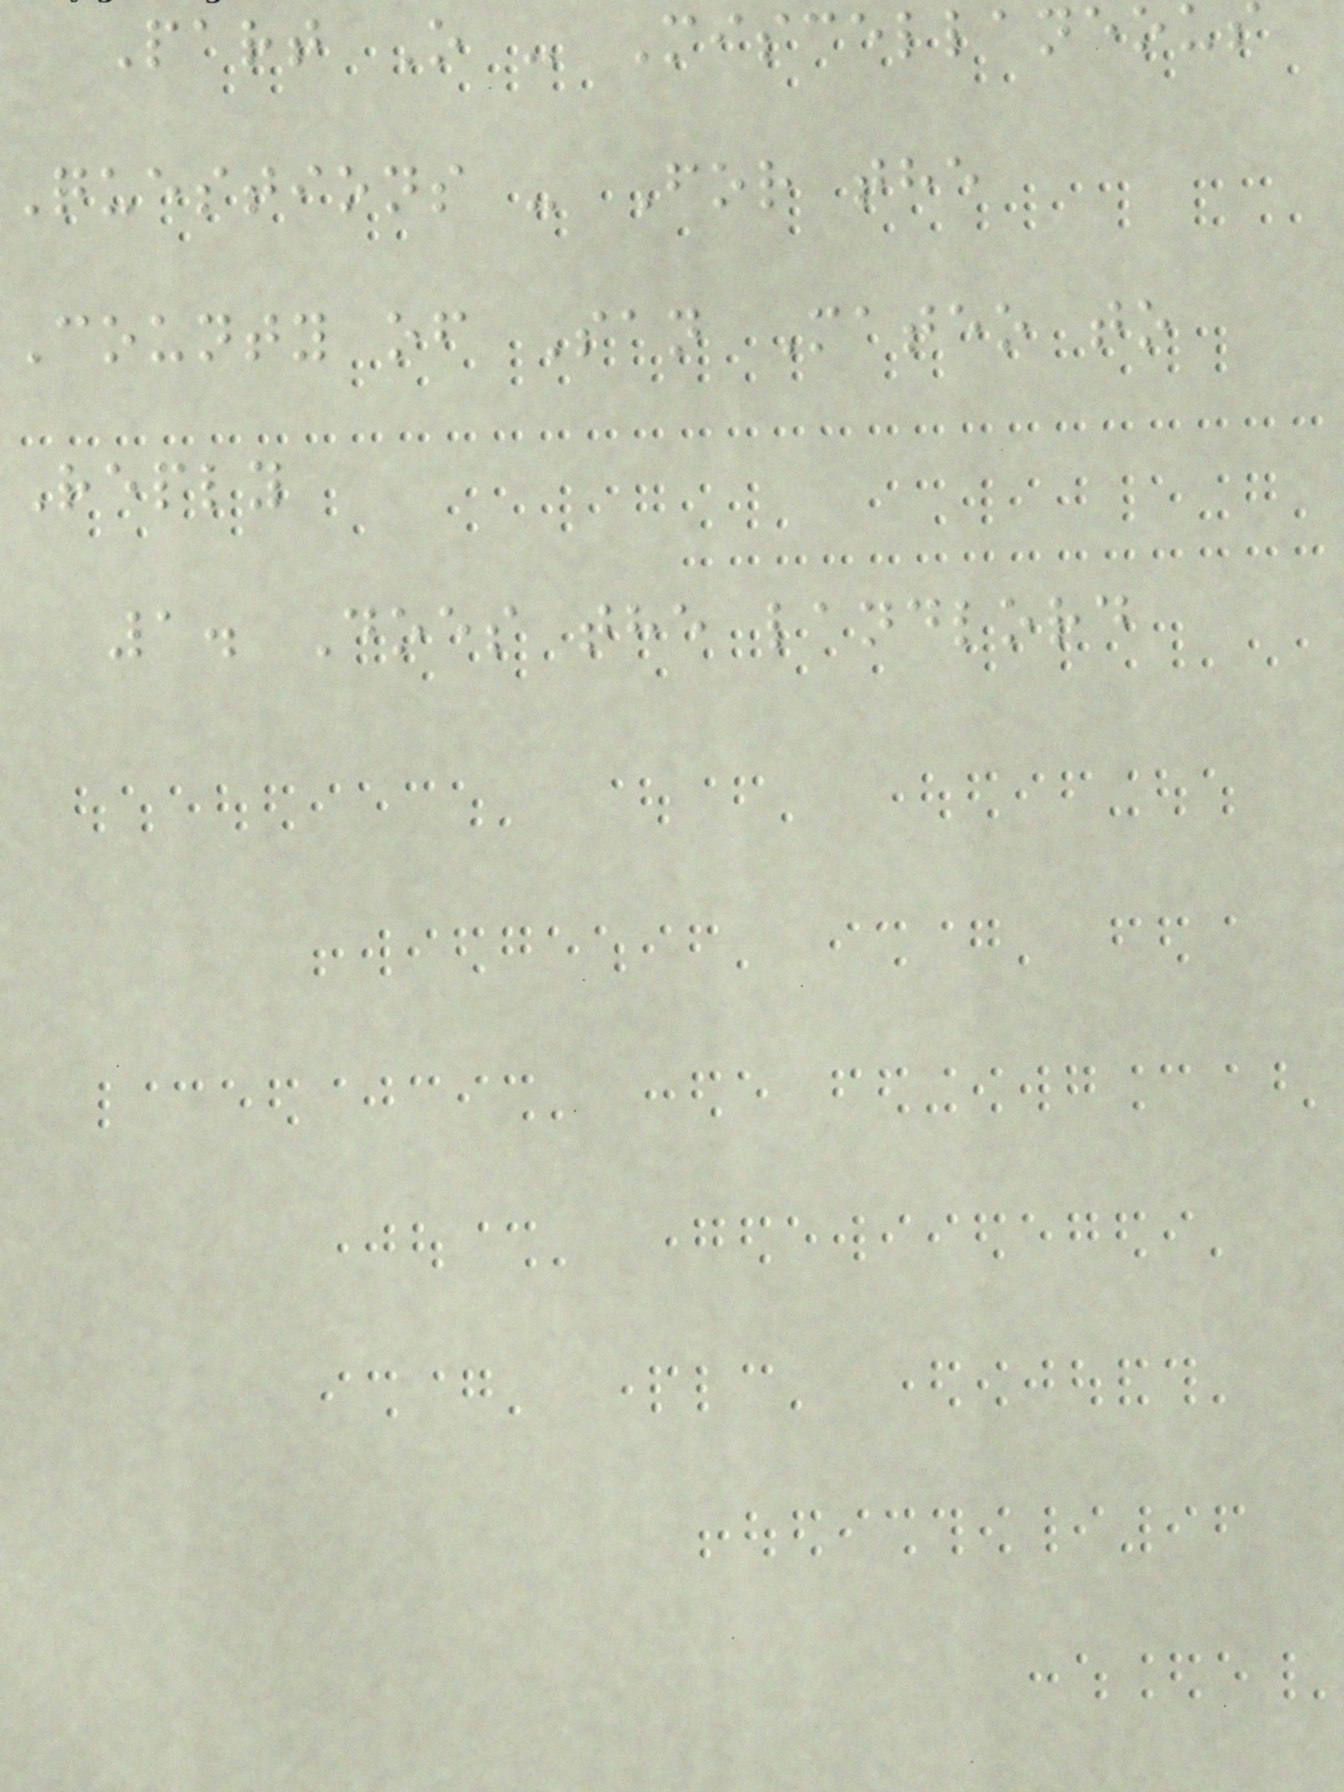Part O - Miscellaneou
Questions - For the
County of San Mateo to
Reply
1. Does the landlord
